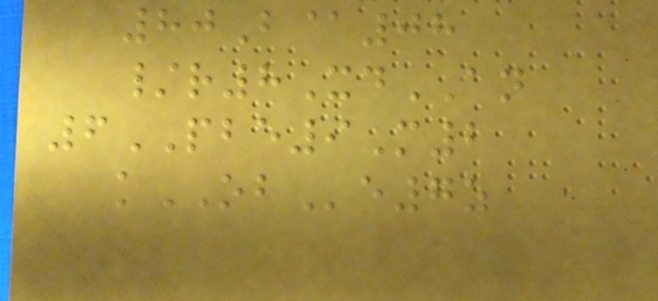80B@08
/r8XdAN
6PBE9M2
kOBe7z
